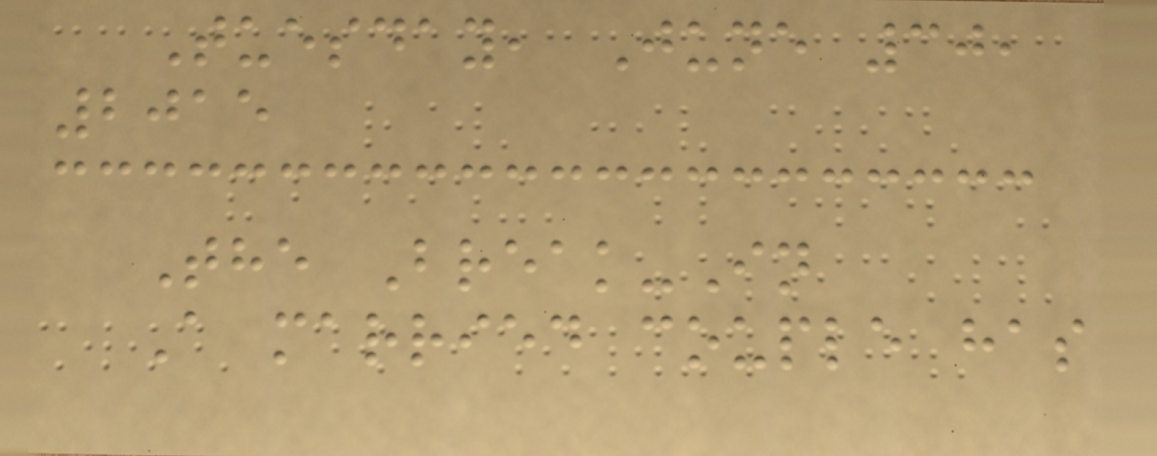Tuesday, June 30,
2015
The Break-In
A married couple has
